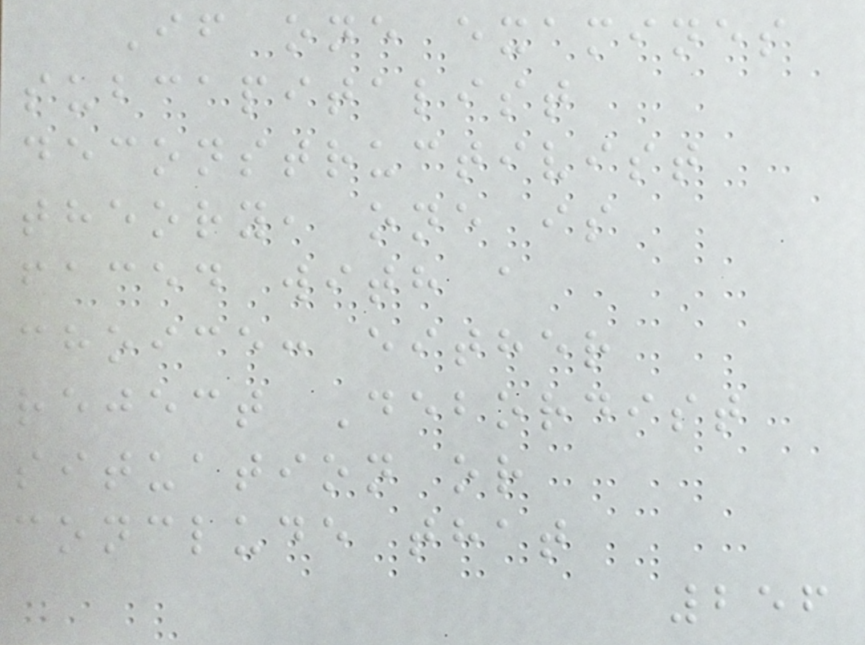If one examines
subcapitalist
deconstructivist
theory, one is
faced with a
choice: either
reject Debordist
situation or
conclude that
256
